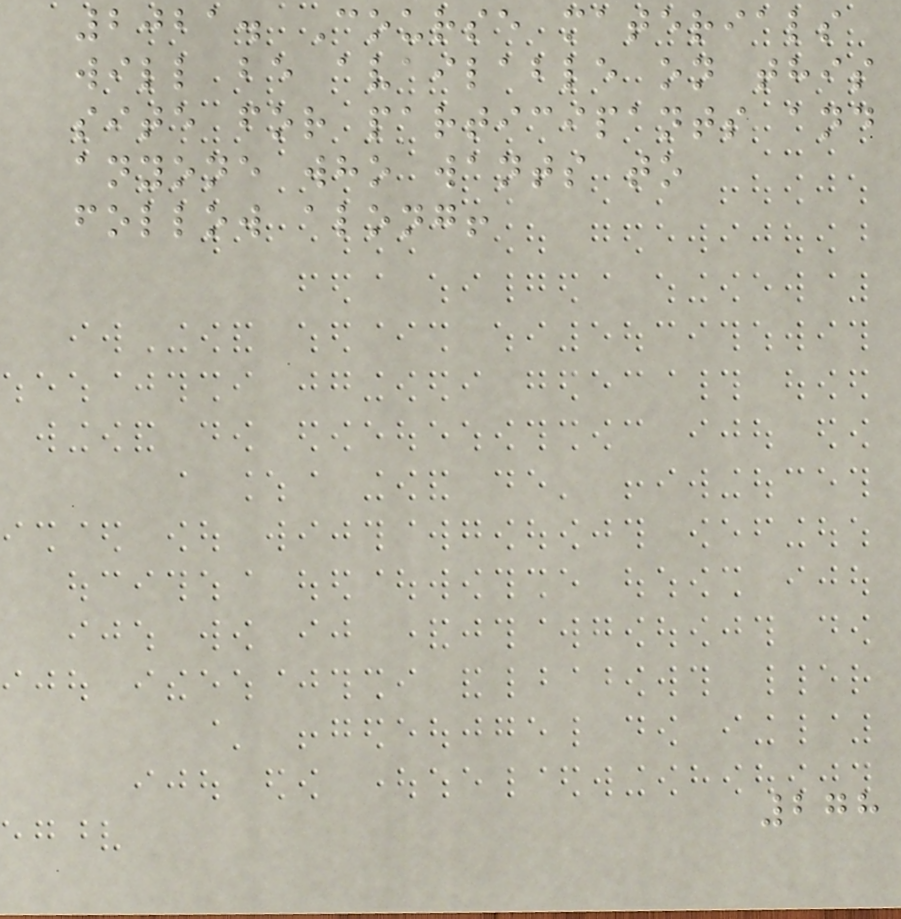2021. Course materials
will be available on this
site for participants and
anyone who wants to
follow along!
278
